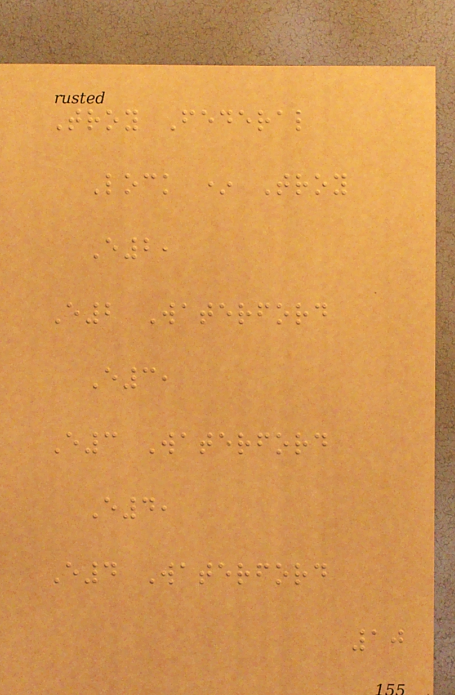Troy Federal
Lock * Troy
E2,
E2 Waterford
E3,
E3 Waterford
E4,
E4 Waterford
10
